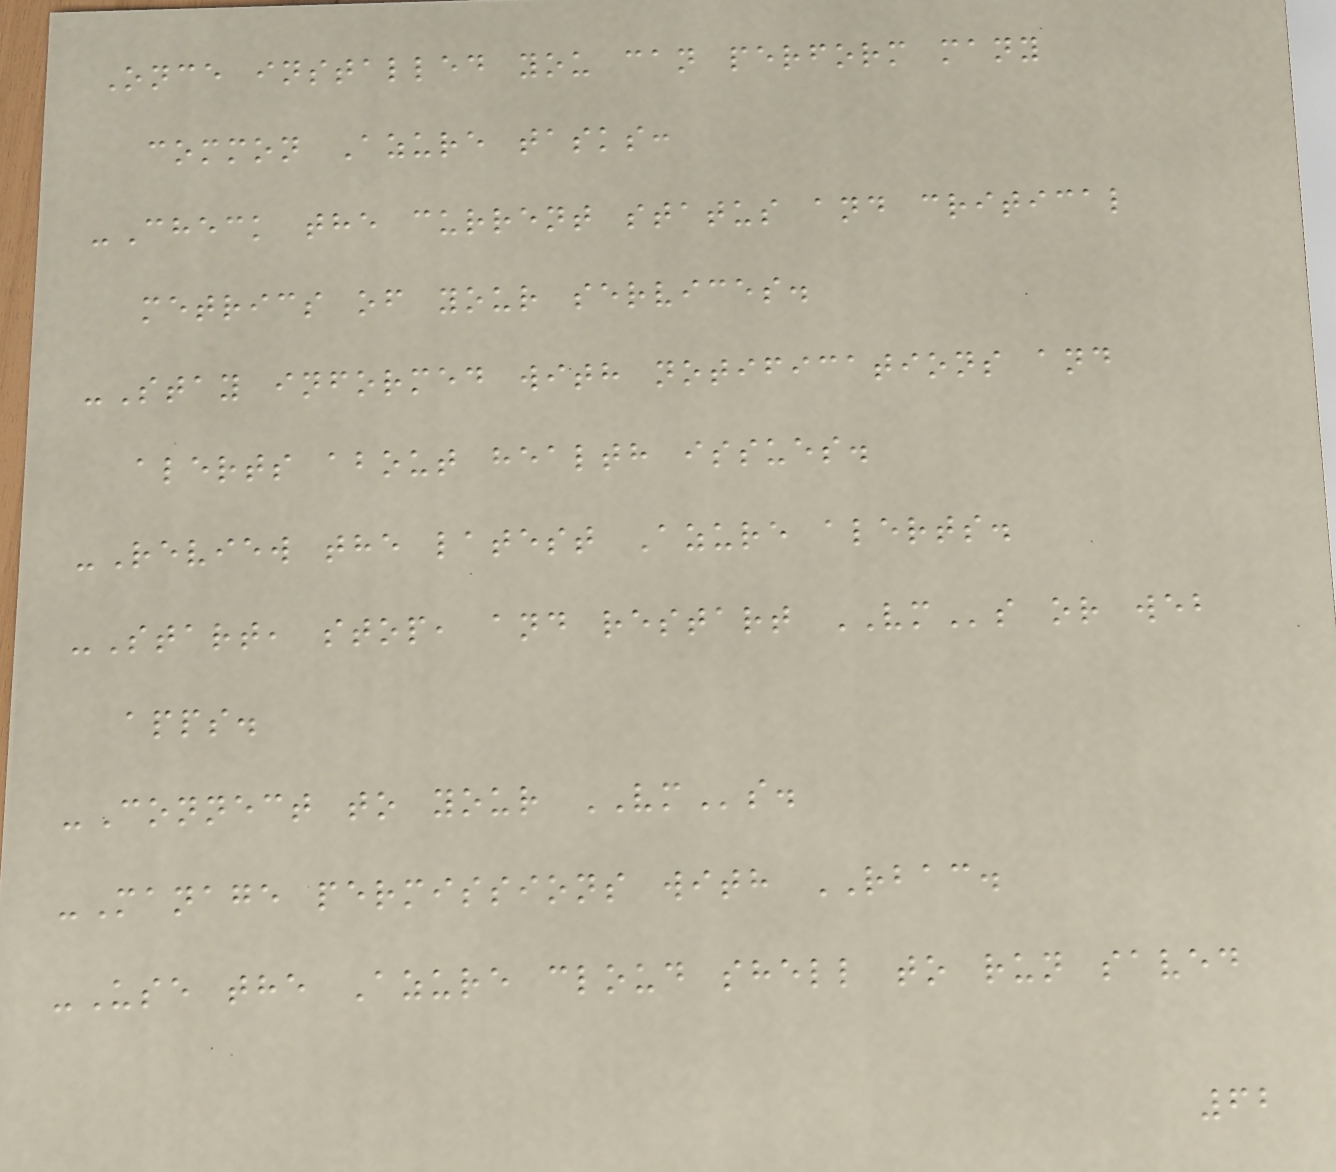Once installed you can perform many
common Azure tasks:
-Check the current status and critical
metrics of your services.
-Stay informed with notifications and
alerts about health issues.
-Review the latest Azure alerts.
-Start, stop, and restart VMs or web
apps.
-Connect to your VMs.
-Manage permissions with RBAC.
-Use the Azure cloud shell to run saved
62
